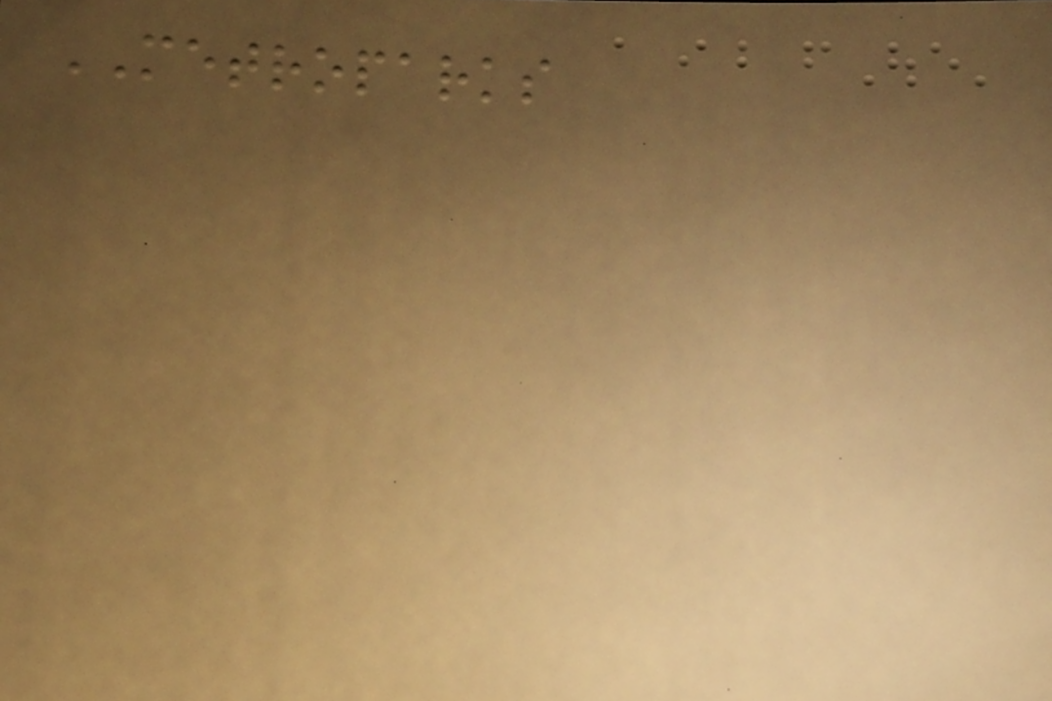METROPARKS
